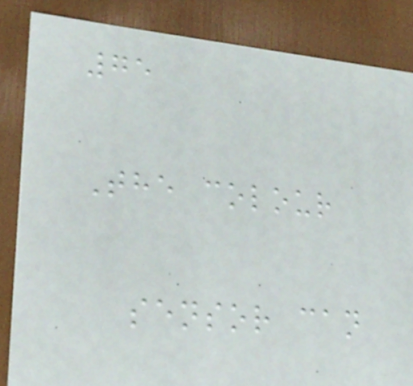75
The colour
sensor can
